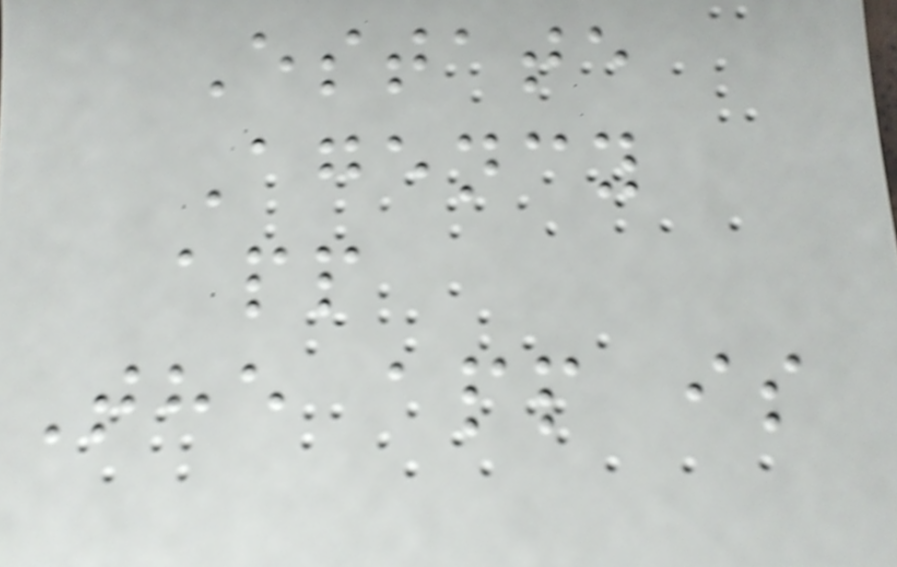Estate
Agency
app
The app is
